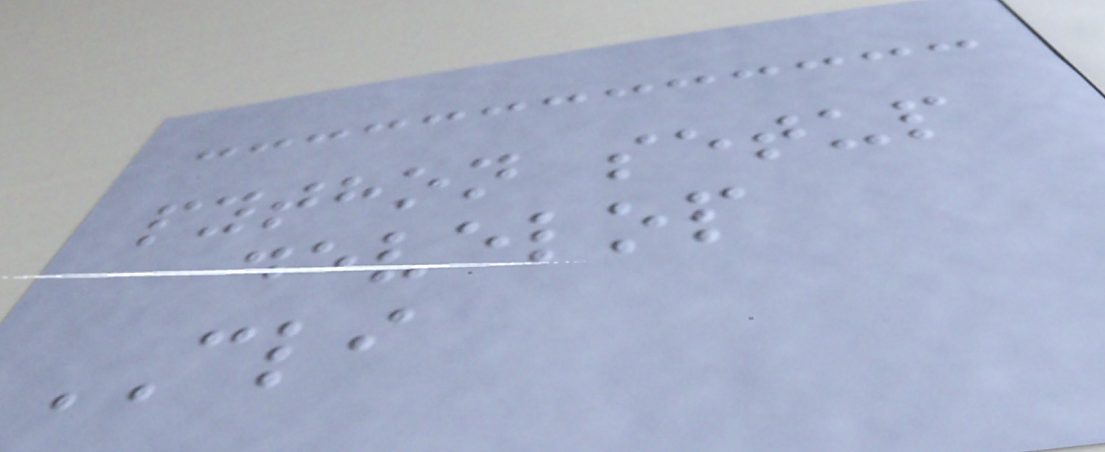python setup
develop
CLI
